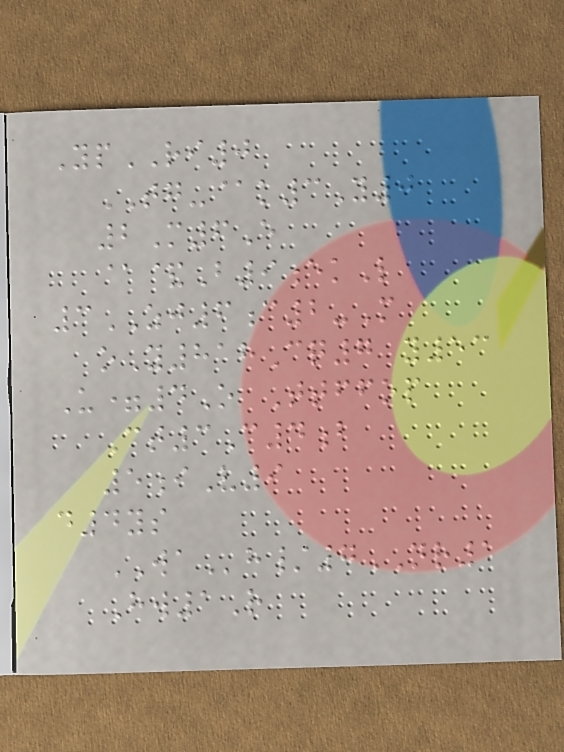YpRI0
TG-@k3Y0
2M6E
@&B9ekL
3ZJ6c2-M
oY818Cq7 y53
U=4O Ttffop
Ct3C4b
5iV9
d4ys
WAh/7NR1
Hw1R
